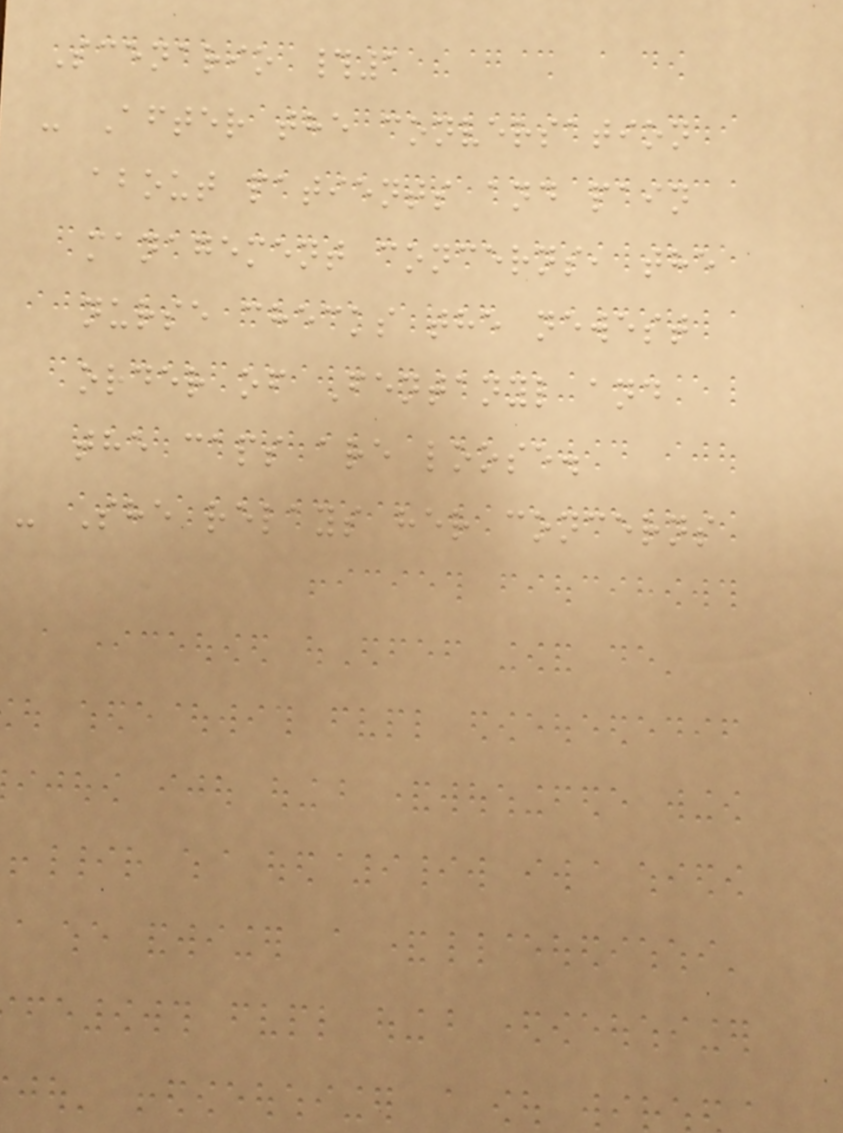Scenario #1
- After the conversation
about patients and pain
management concerns, the
nurse checks the newest
order of Fentanyl and
the caps are loose.
- She relays her concerns
